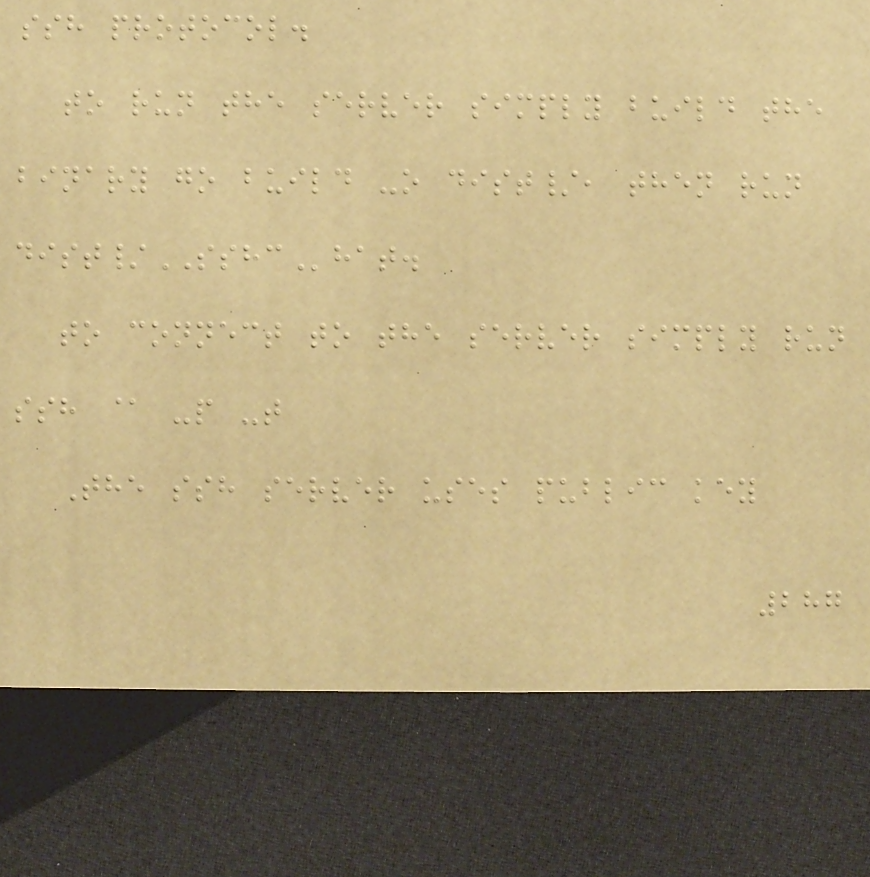ssh protocol.
to run the server simply build the
binary go build -o dist/, then run
dist/SSHChat.
to connect to the server simply run
ssh @ -p -t
The ssh server uses public key
287
